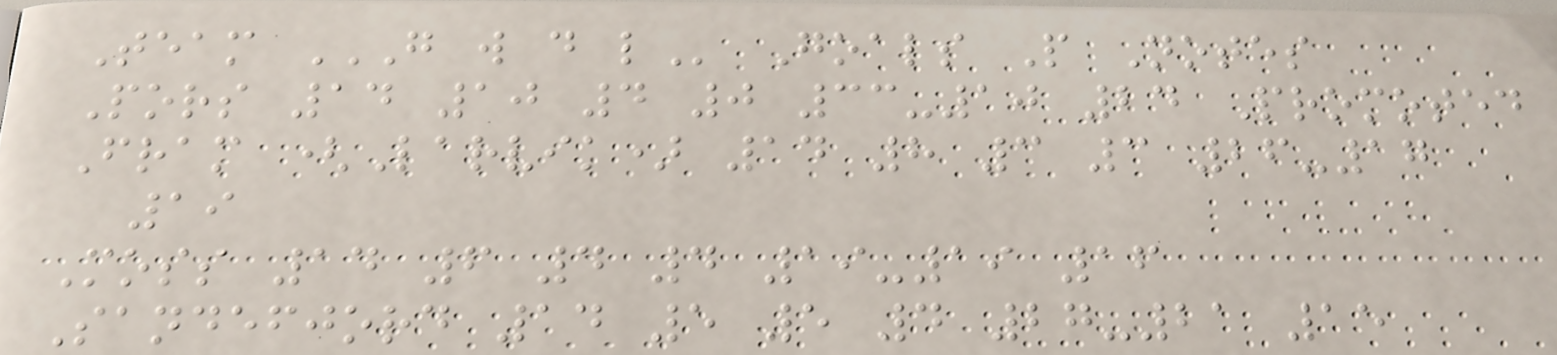Team G W D L Goals P Notes
Pors 14 10 4 0 33-10 24 Promoted
Fram (Larvik) 14 8 3 3 26-17
19
Moss 14 6 4 4 19-19 16
Sandefjord 14 5 5 4 27-21 15
